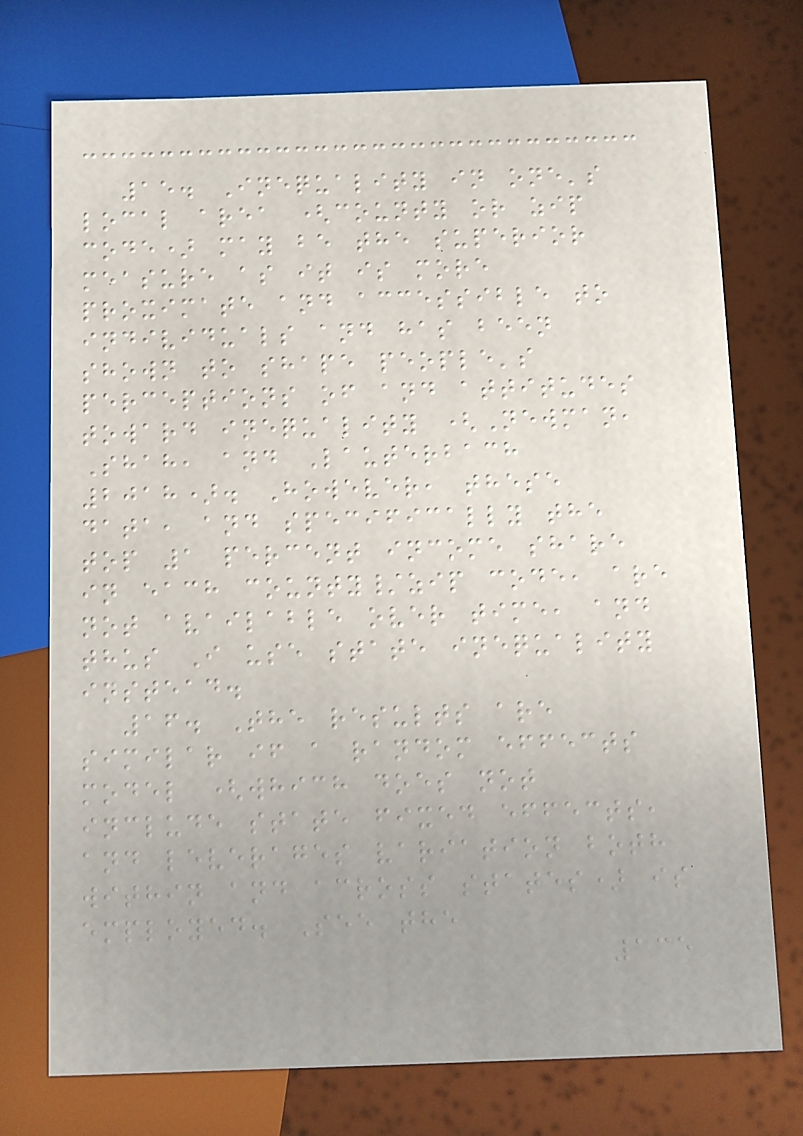15. Inequality in one's
local area (county or zip
code) may be the superior
measure as it is more
proximate and accessible to
individuals and has been
shown to shape people's
perceptions of and attitudes
toward inequality (Newman,
Shah, and Lauterbach
2018). However, these
data, and specifically the
top 1 percent income share
in each county/zip code, are
not available over time, and
thus I use state inequality
instead.
16. The results are
similar if a random effects
model (which does not
include state fixed effects,
and leverages variation both
within and across states) is
employed. See the
135
